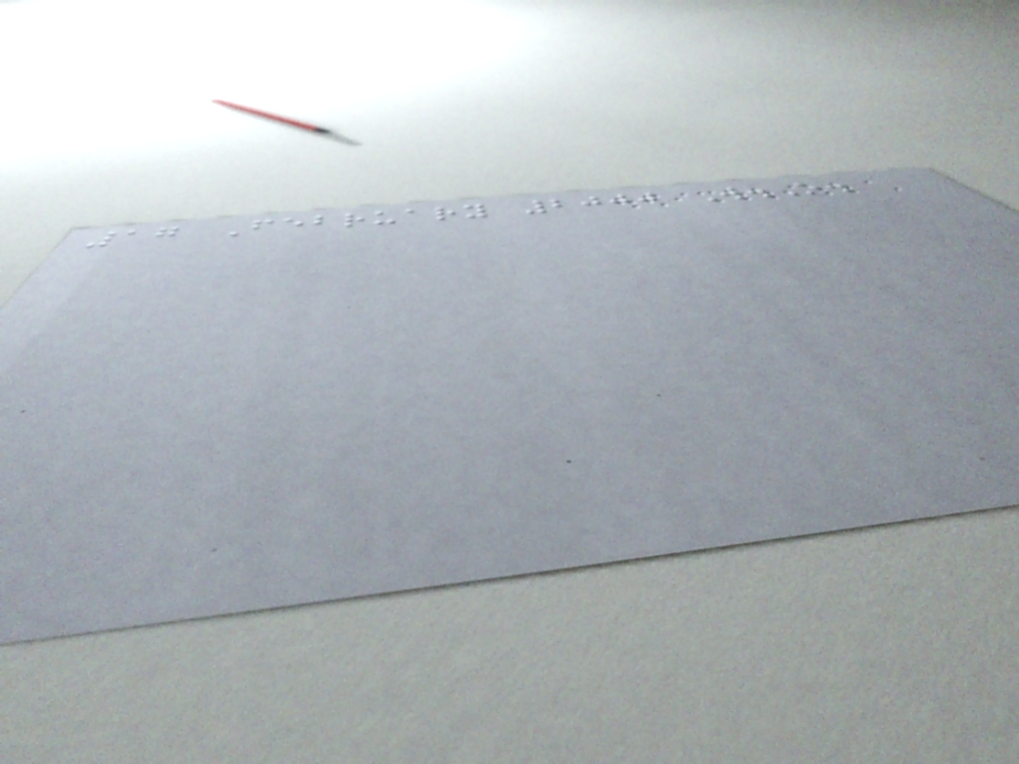17 February 2000 W.O.
